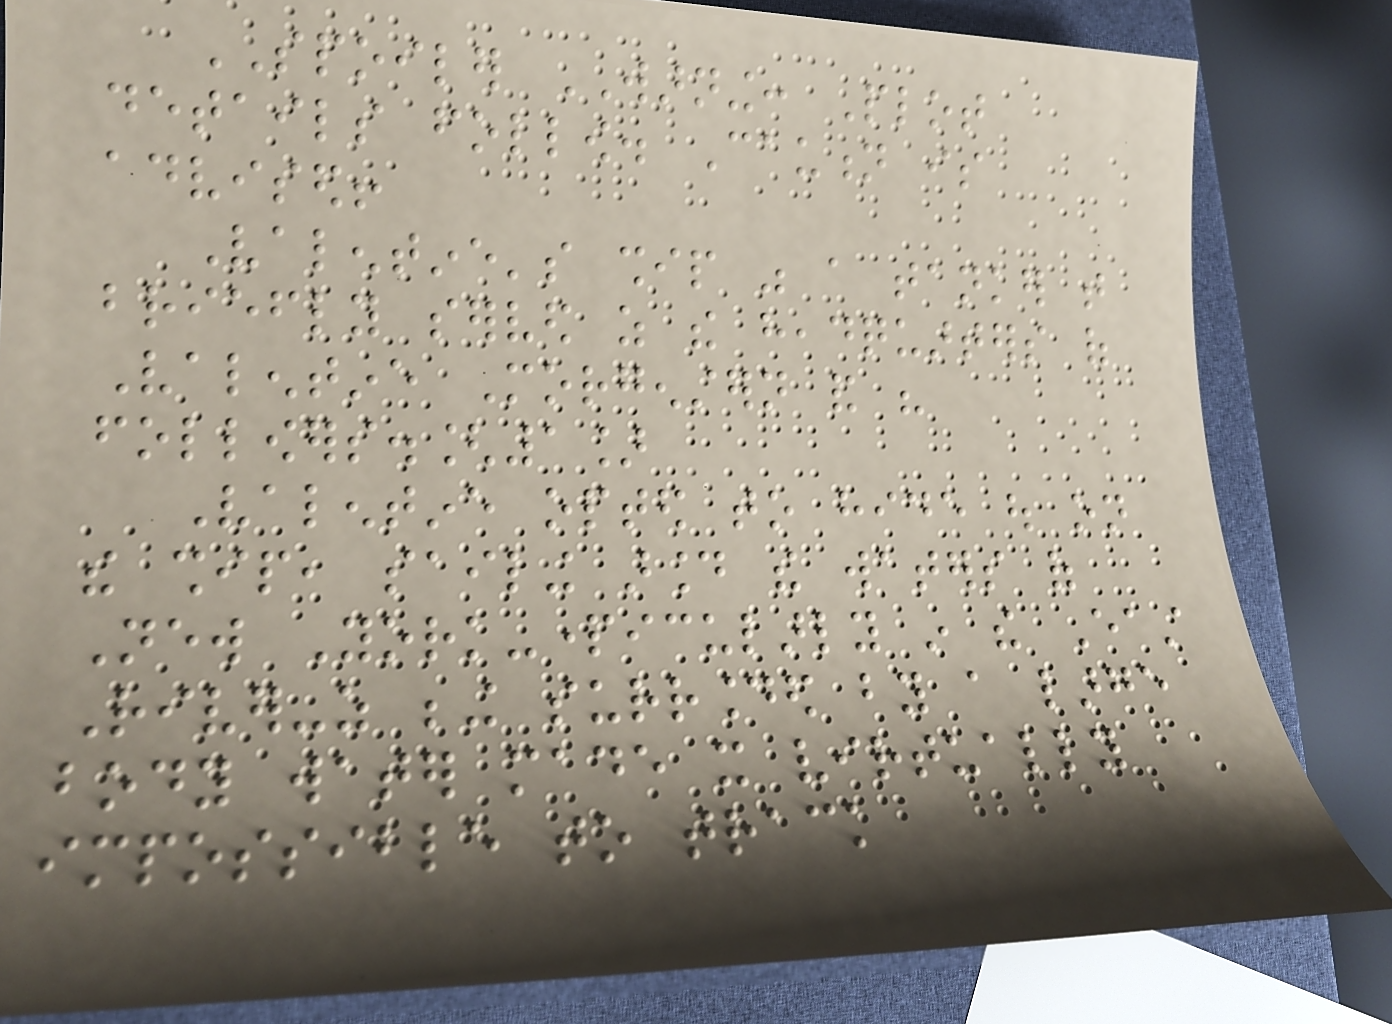SPOILER WARNING: Plot
details follow. Caution is
advised!
Valentine's ship was a tanker that
briefly served as the headquarters of
Valentine Morgenstern and his
followers.[1]
Valentine opted to hide out on
the ship, sailing around the waters of
New York-particularly in the East
River-as being surrounded by a large
body water made it virtually
impossible to track
